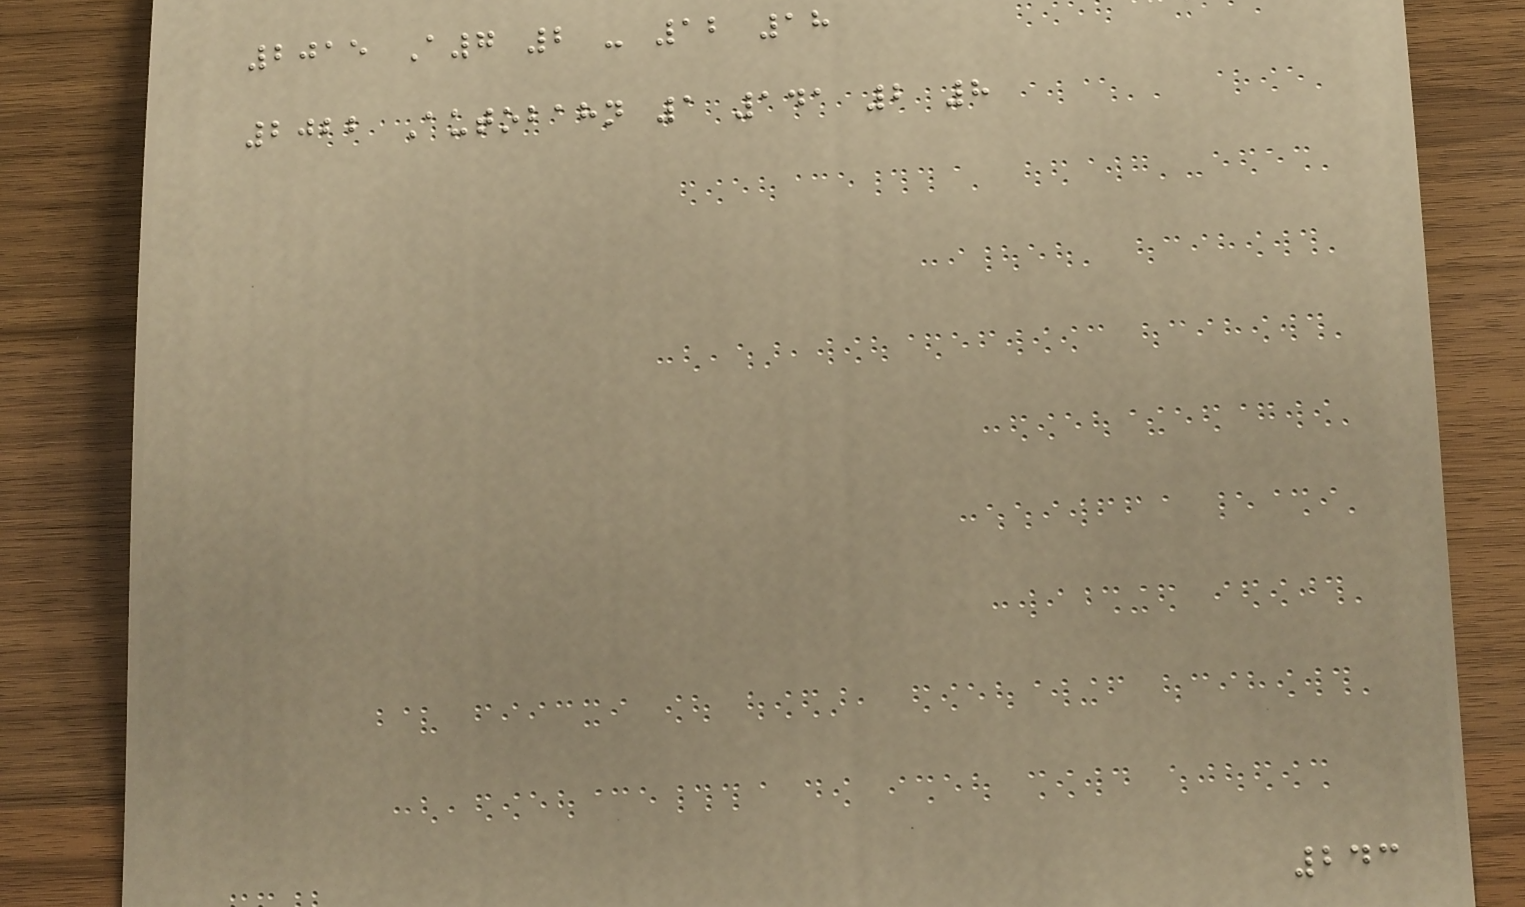2015 A7 2 - 12 18
2022 Autobahn 1 141 2 8
243
